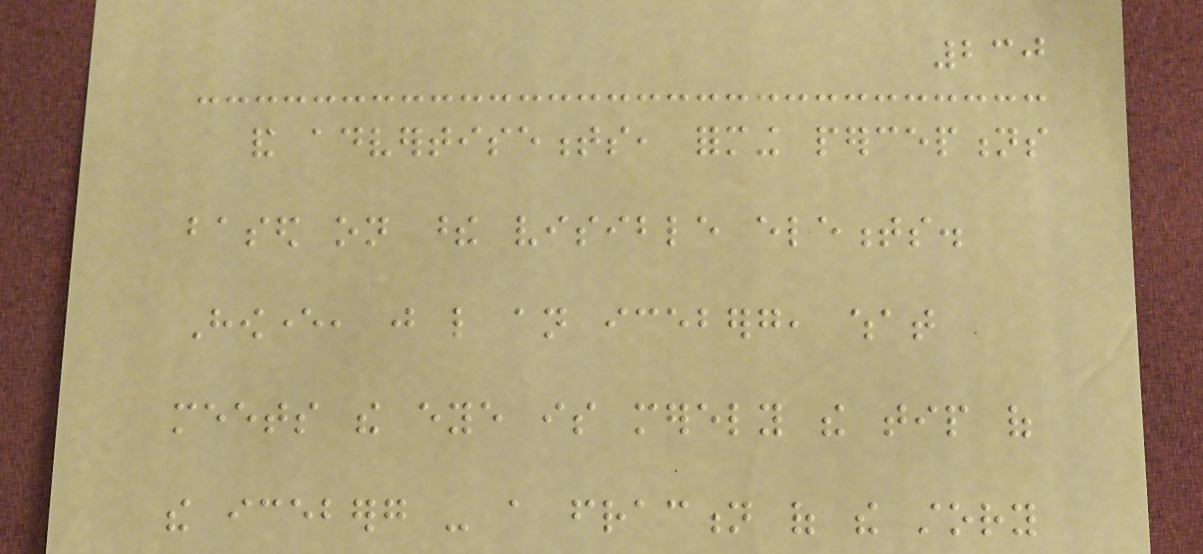230
and advertisements, forming perceptions
based on these visible elements.
However, just like an iceberg, what
meets the eye is merely the tip of
the iceberg - a fraction of the story
